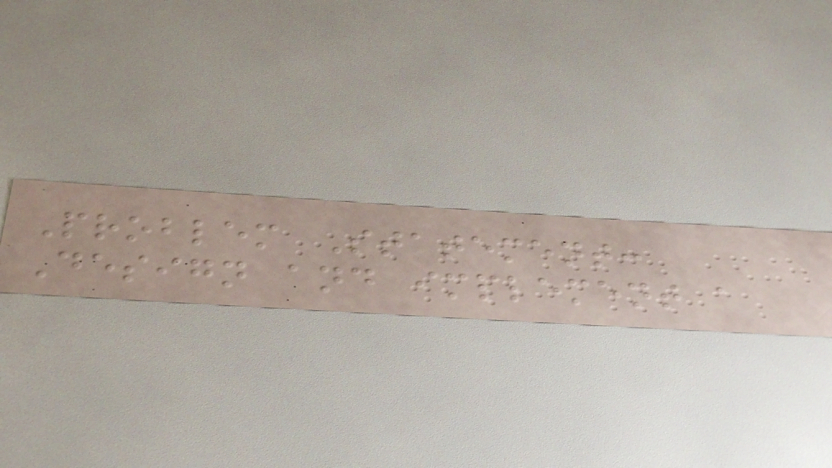Problem Statement:
Design and implement a
